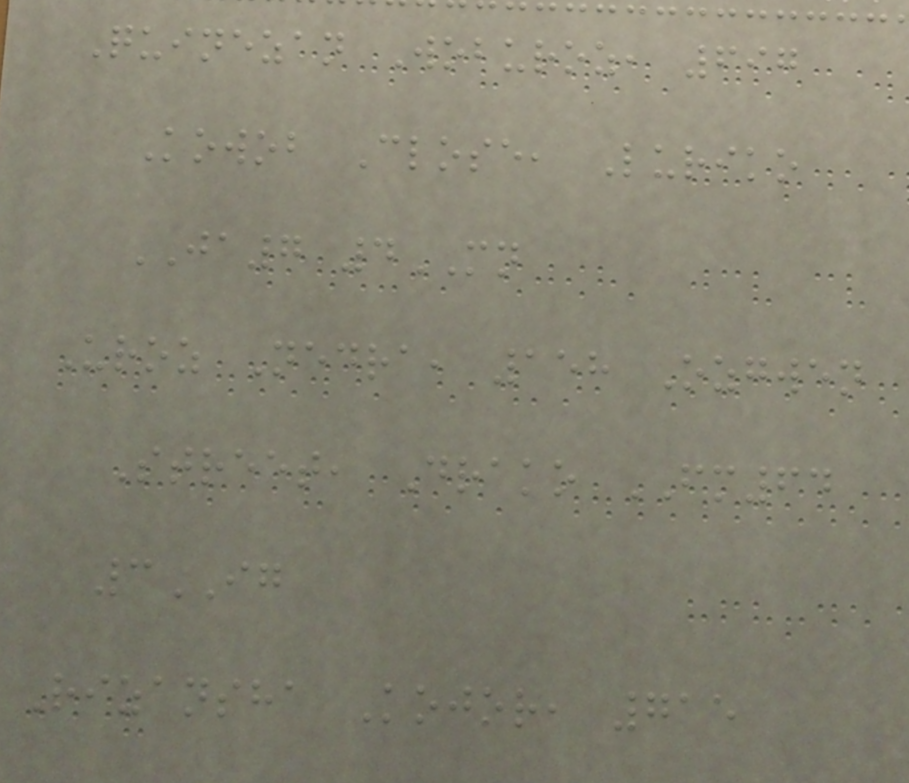Quinezan Woburoz, 697
Kowob Close, Luriko
JA7 4MN
Uroz Nedra, 158 Ozgwen
Street, Drako FM64
3IG
Rizansha Kojor, 715
